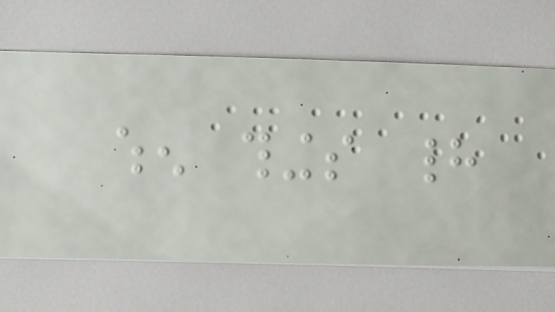when things had
